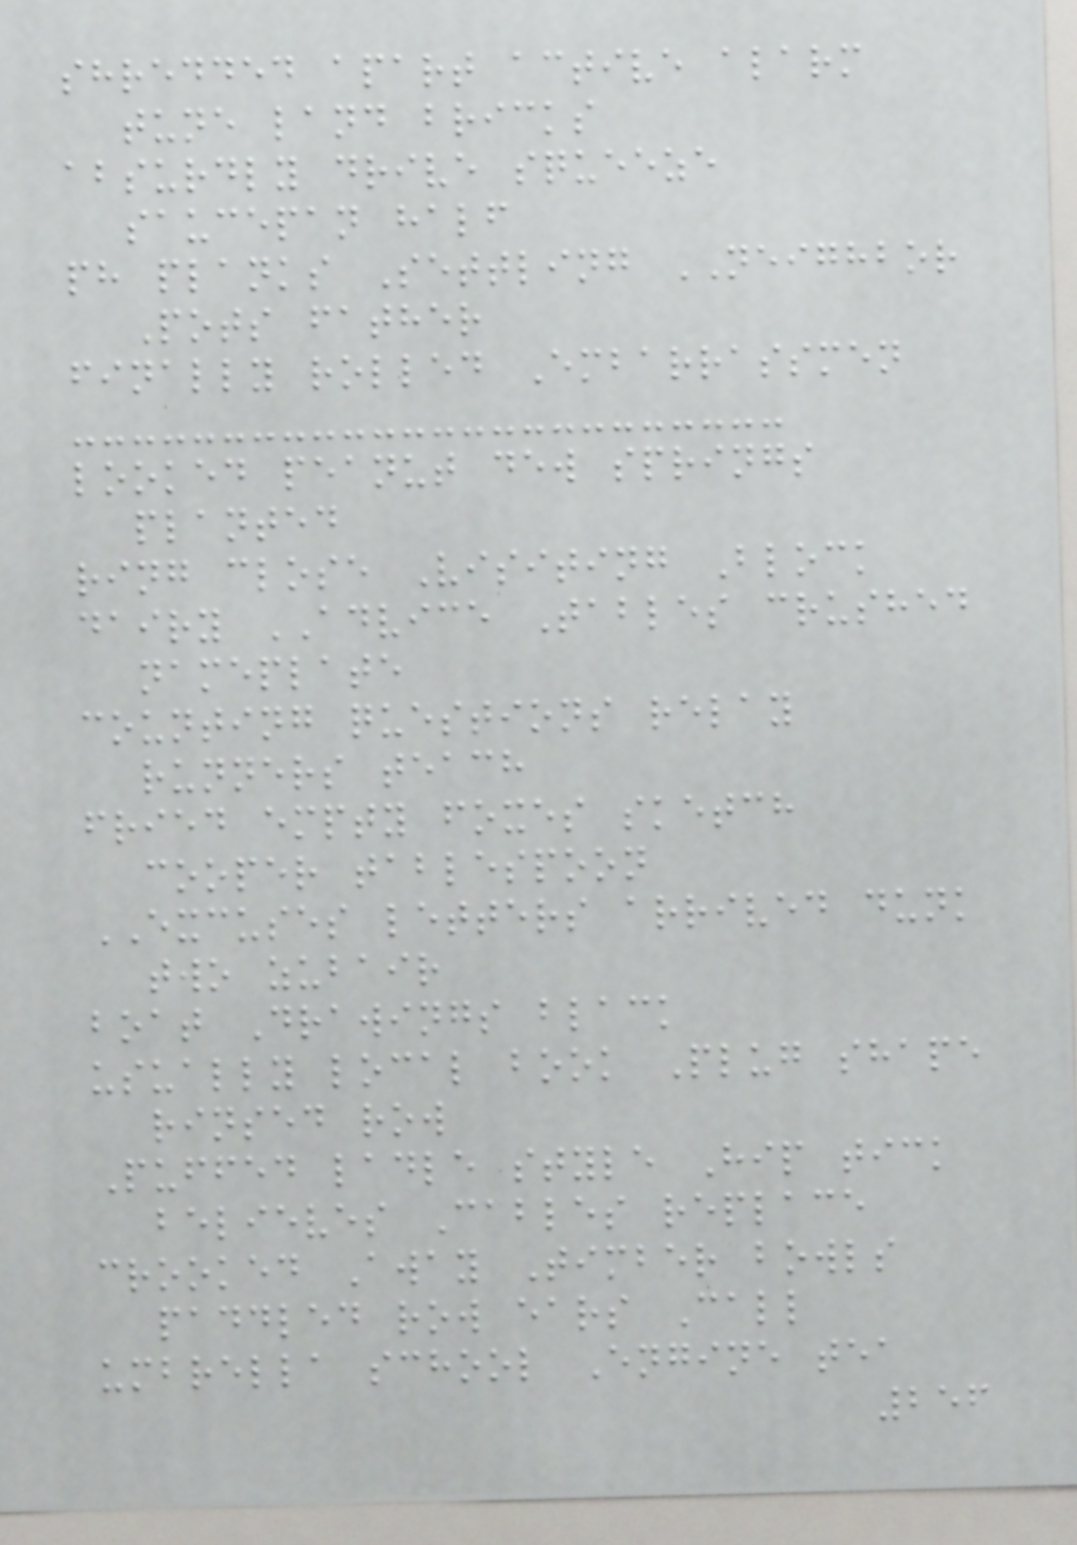shredded apart active alarm
tune land bricks
absurdly drive squeeze
saucepan half
ph planks Settling NEIGHBOR
Pots father
finally rolled Embarrassmen
looked peanut dew springs
planted
ring close Visiting Block
dairy ADVICE Tables crushed
nameplate
counting questions relay
runners teach
fried empty foxes sketch
cooper tablespoon
EXCUSES letters arrived dunk
two zubair
boat Drawings black
usually local book Plug shape
rinsed row
Puffed ladle style Hip tick
believes Cables replace
crooked Away Timber bowls
paddled row ears Call
umbrella school Engine tea
256
